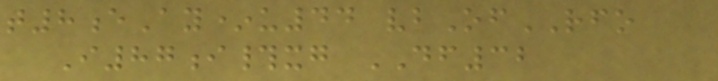t8eAy*u44 vbOfRFO
I87i#xg DF32
